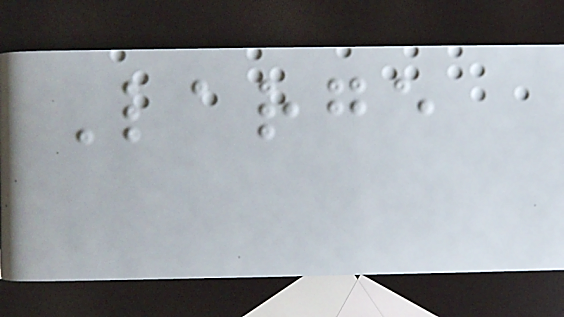Large
